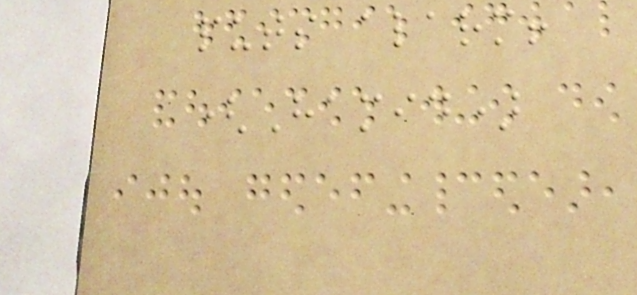puts alarm!
(Hamid)
